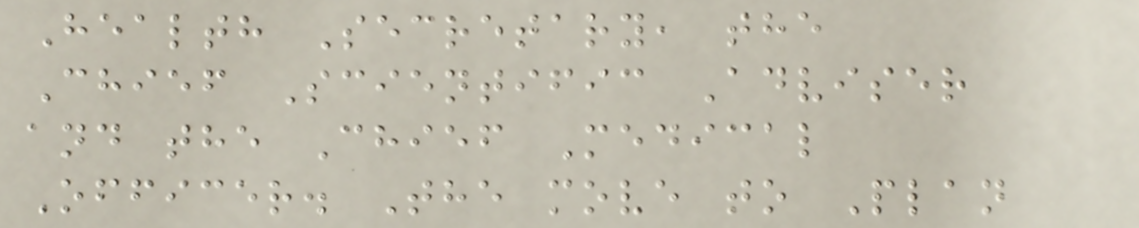Health Secretary, the
Chief Scientific Adviser
and the Chief Medical
Officer. The move to Plan
